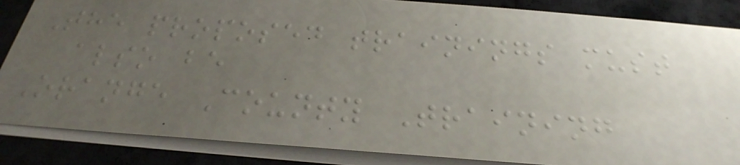The proposed trainings must
also be
Orange County Training
